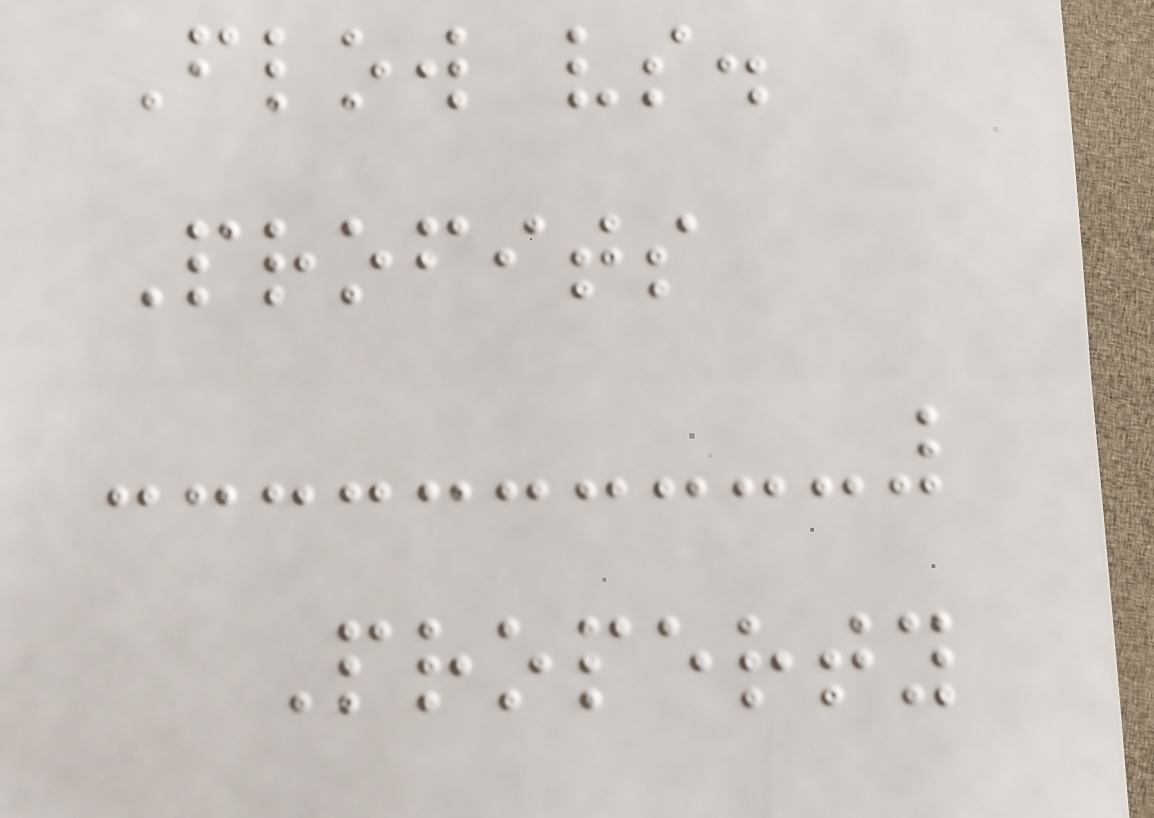Flow vs.
Profits
Property
